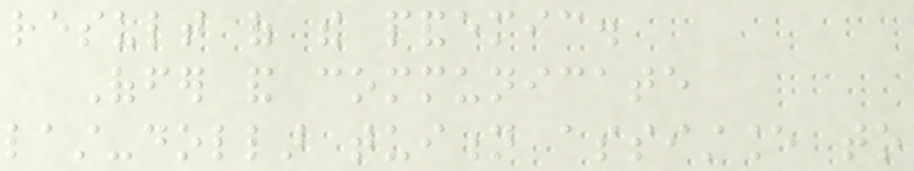result of the pandemic.
Offer and communicate
last-dollar tuition assistance to
